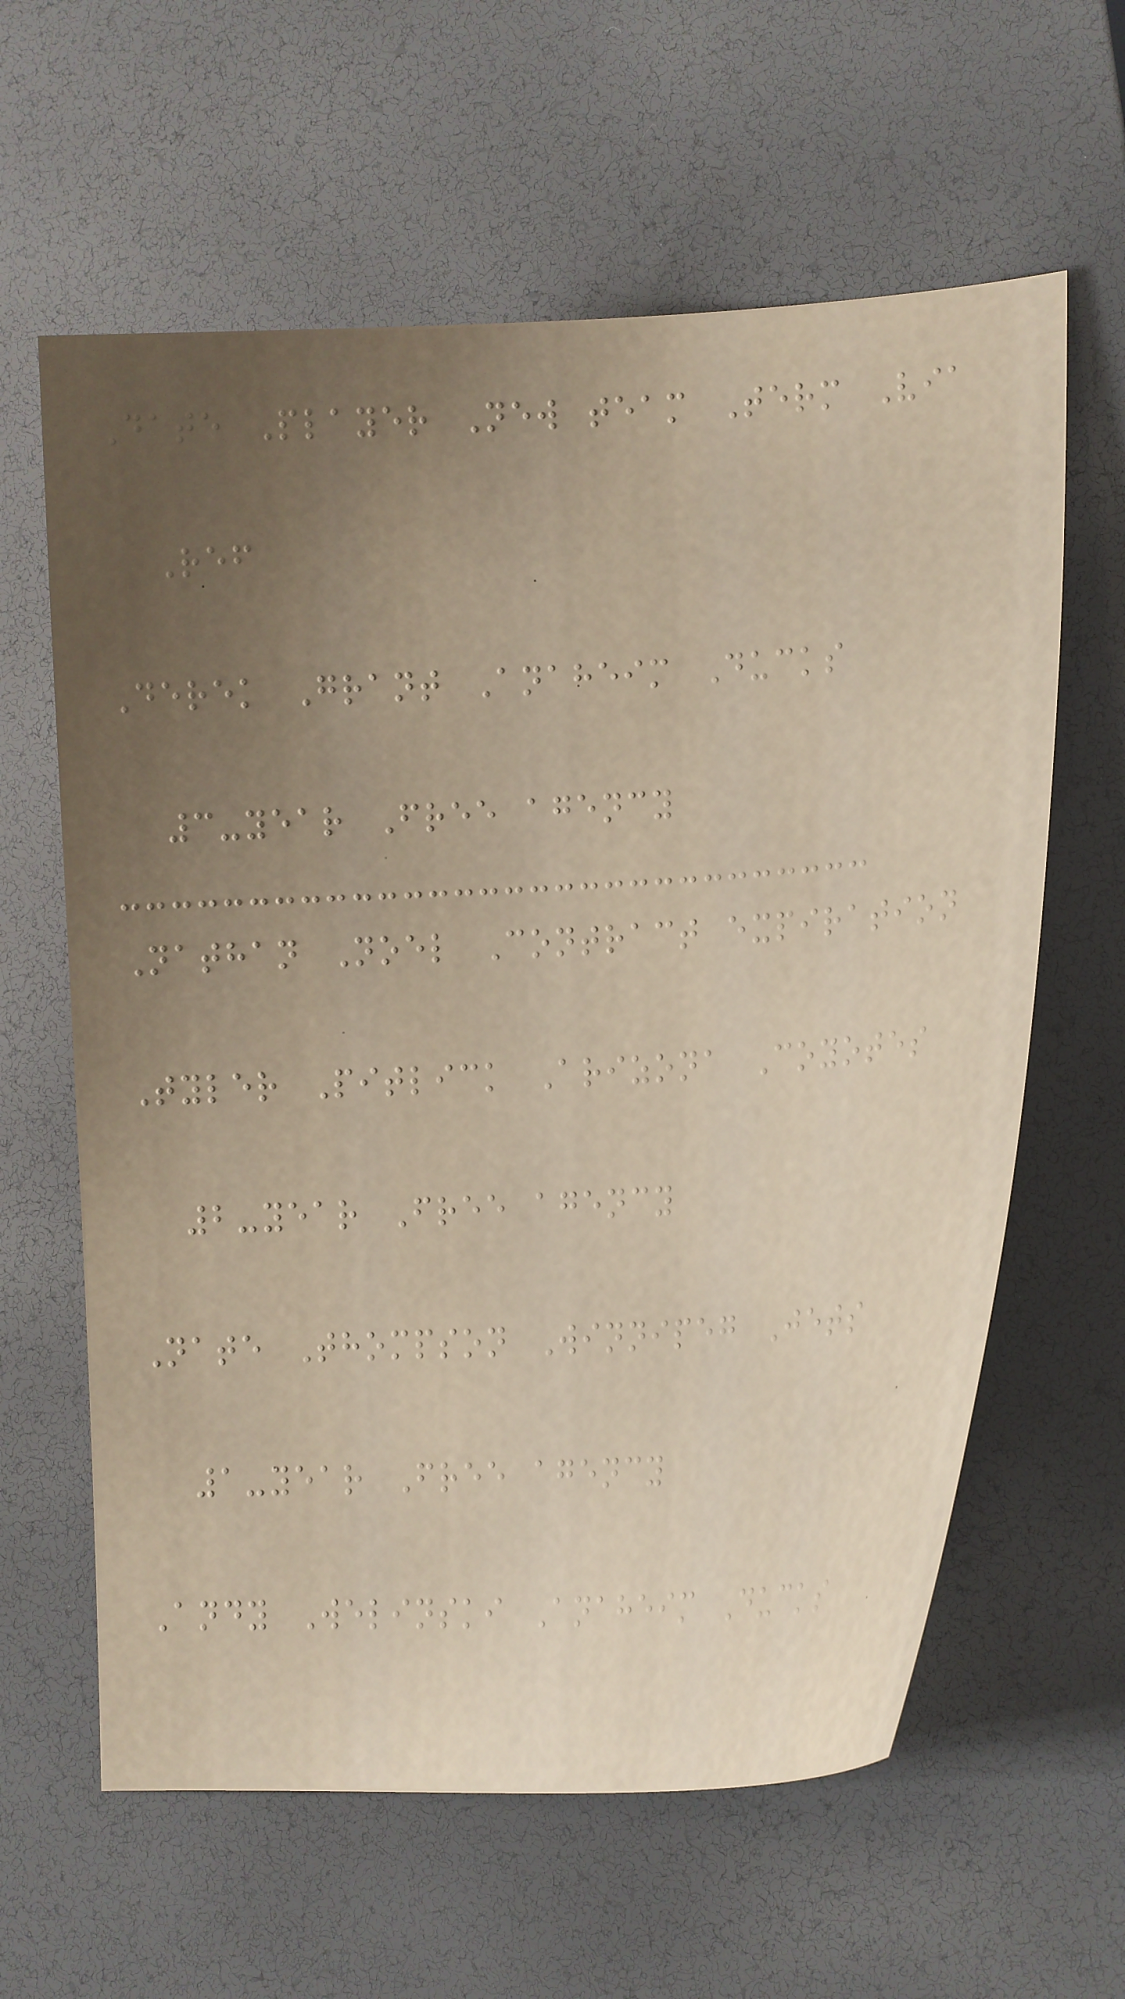Date Player New team Term Via
Ref
Derek Grant Anaheim Ducks
3-year Free agency
Nathan Noel Contract expiration
Tyler Pitlick Arizona Coyotes
2-year Free agency
Nate Thompson Winnipeg Jets
1-year Free agency
Andy Welinski Anaheim Ducks
